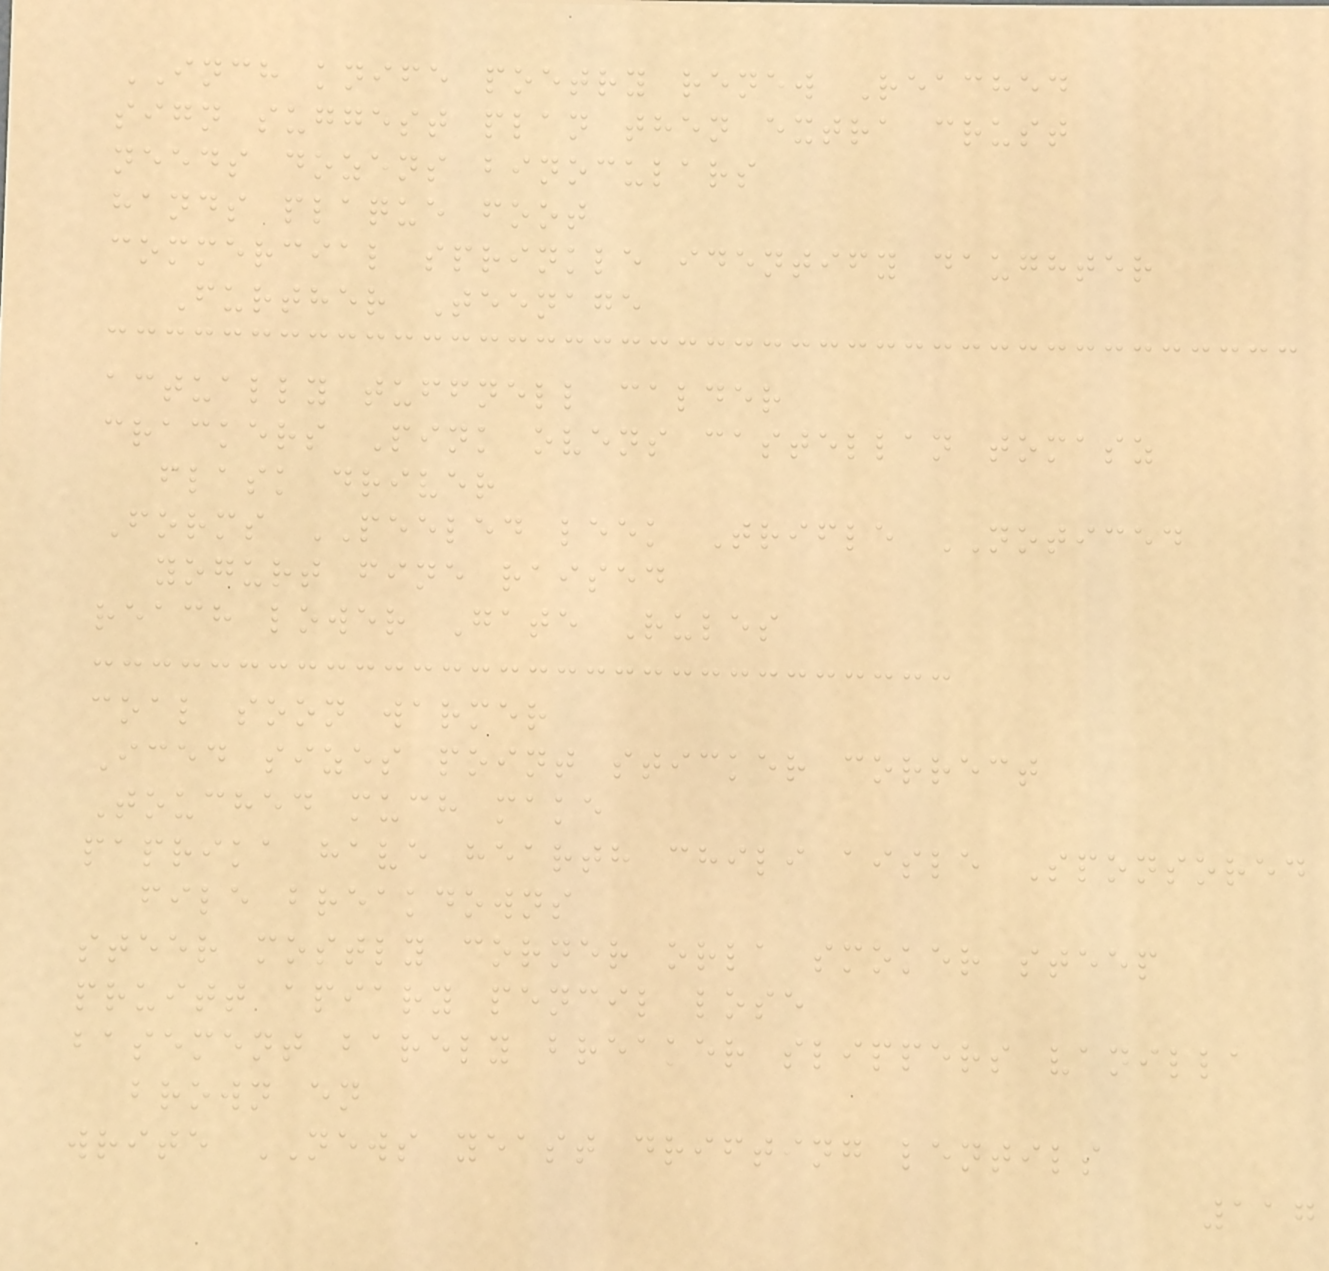INCH knife poetry renew Reached
sign suggest plan then extra crust
needs dozens binoculars
hands plaque foot
commercial sprinkle identify daughter
Further Teenage
actually tuffnell calder
crackers Pink ovens castellan tomasz
flask driver
Forms PEELED leek Trifle NOTICED
yogurt fine raised
reach lower Gate Rules
coal soon warmer
Iced sizes point sticker correct
Touched much make
paprika have hearth chili aisle Sponsored
file breakdowns
steer mostly corner orla smoker steep
pruitt apiary pencil lose
basement barely breaker slippers vanilla
brown en
write NEWS yeast drifting lentils
117
